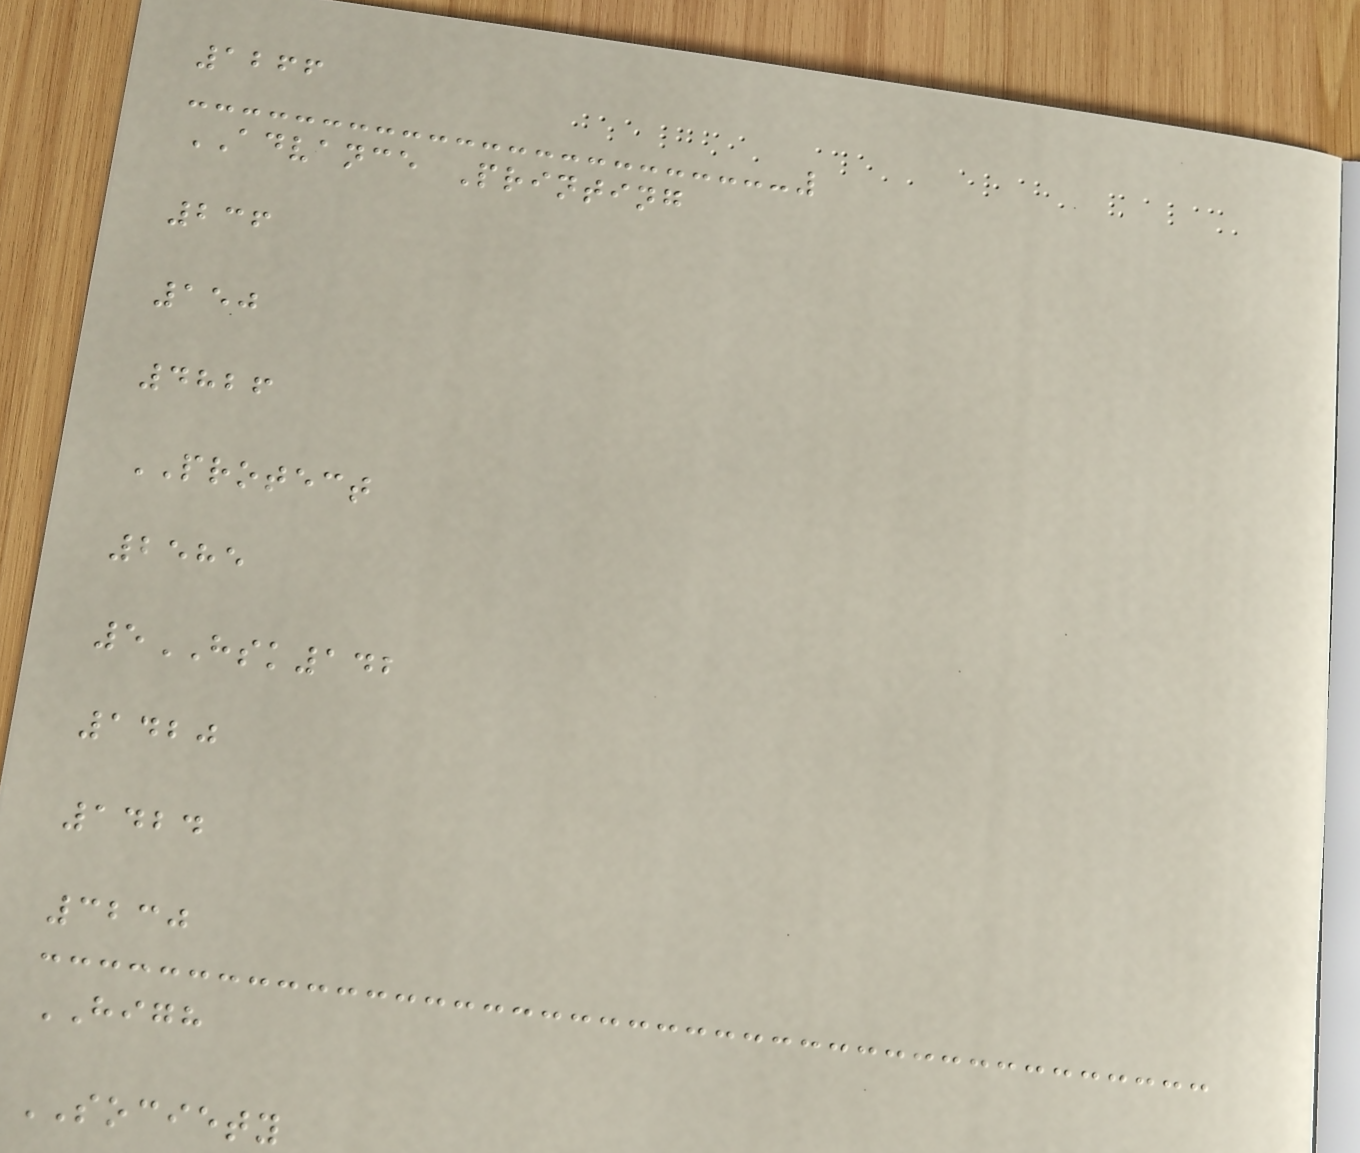1266
ADVANCE Printing
236
150
4826
PROTECT
2585
5HSK142
1420
1424
3230
HIGH
SOCIETY
